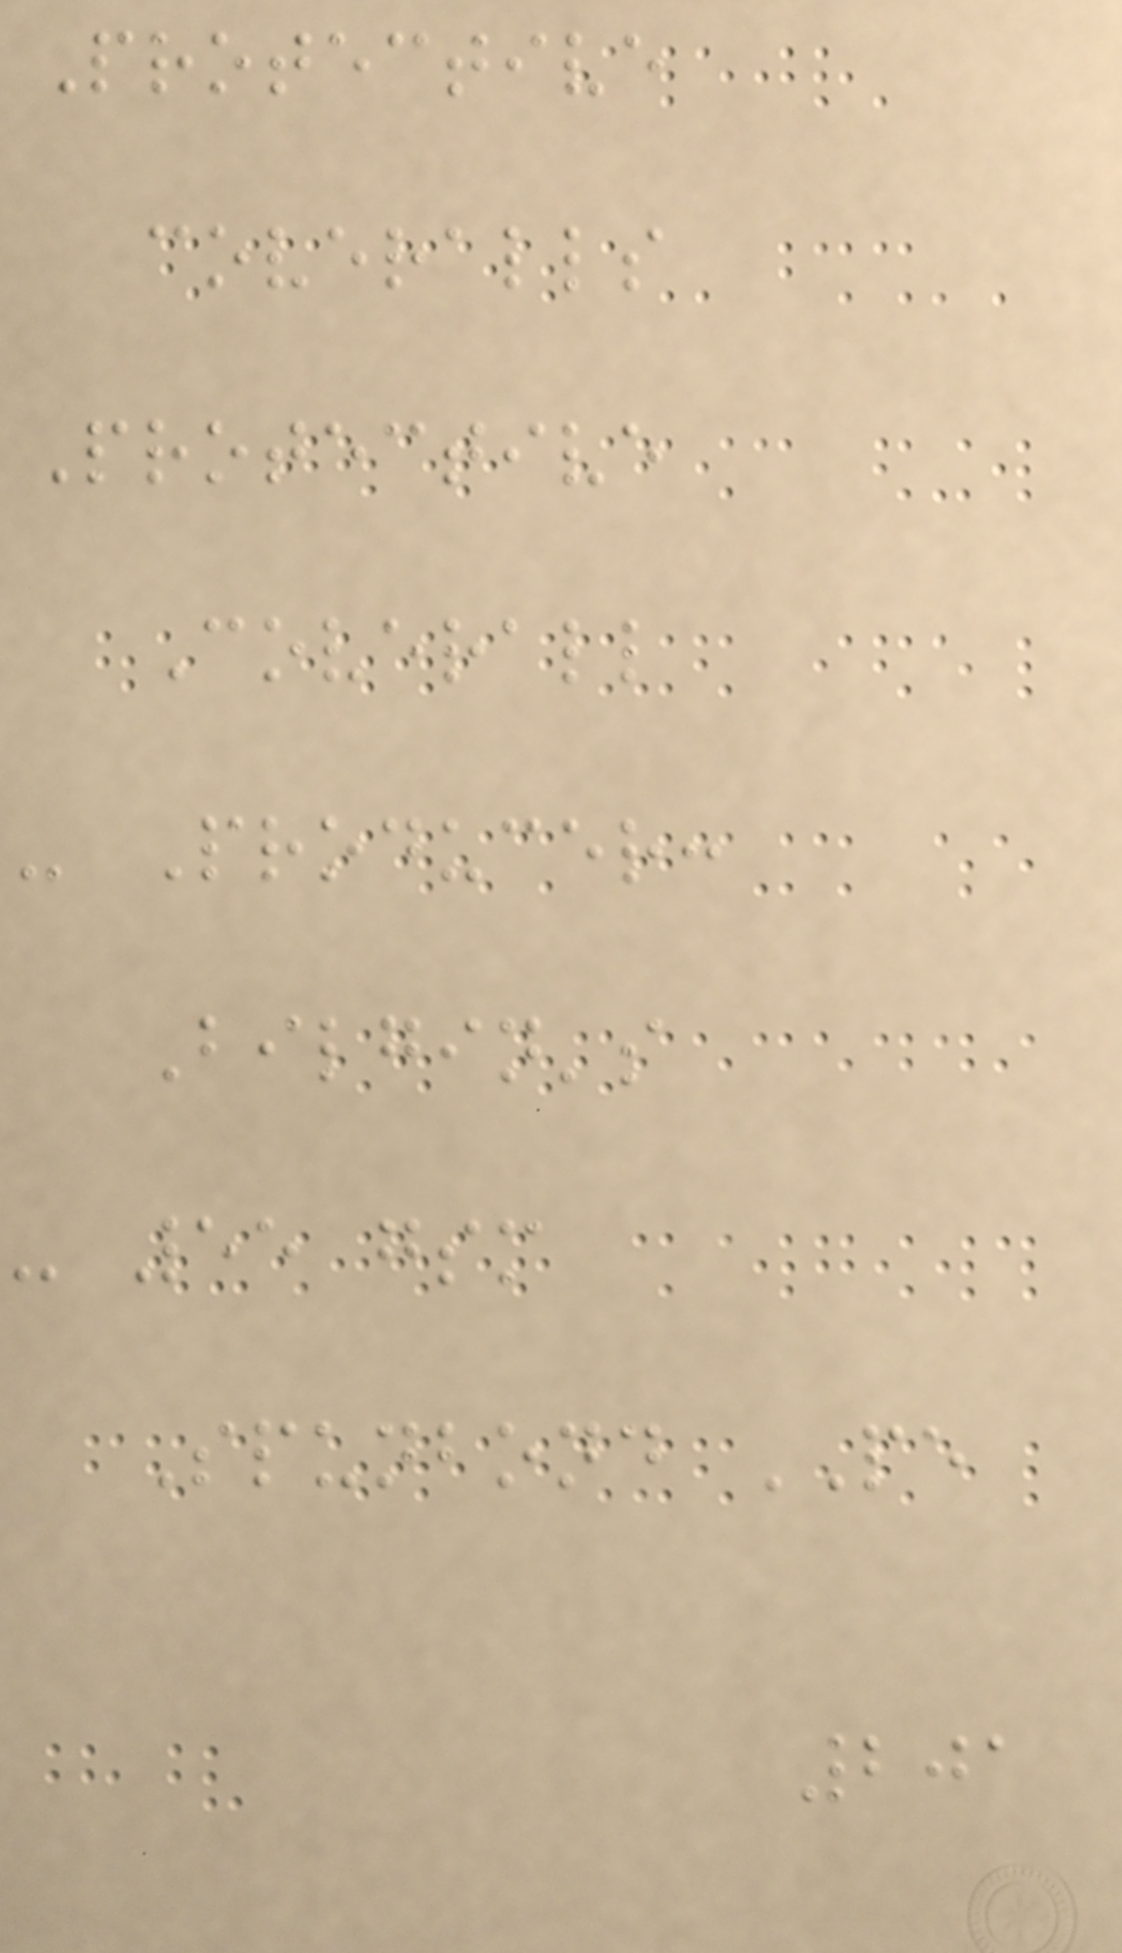Protective
coveralls
Protective
Coverall
- Producer:
Bilgin's
- 55 gsm
Spunbond PE
201
